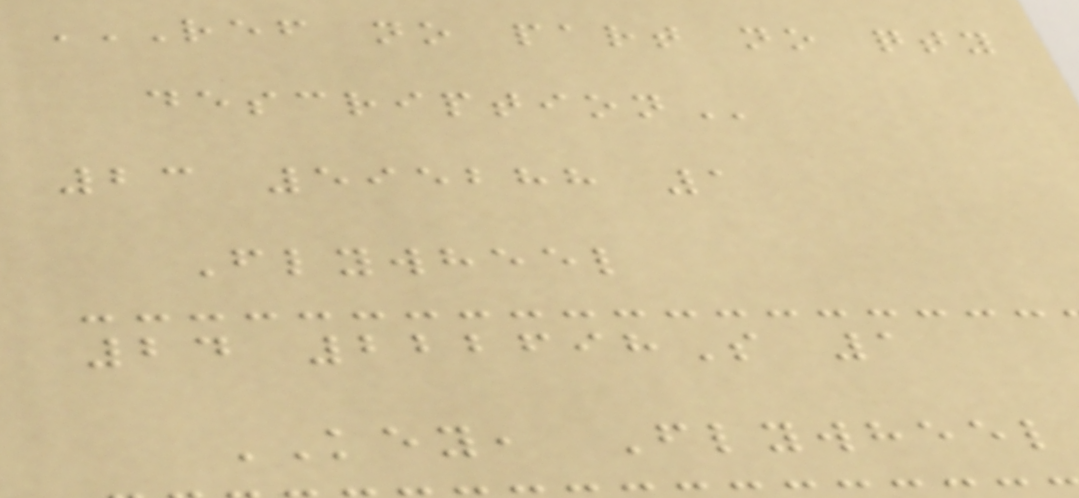REF NO PART NO QTY
DESCRIPTION
23 595288 1
Flywheel
24 222698S 1
KEY, Flywheel
